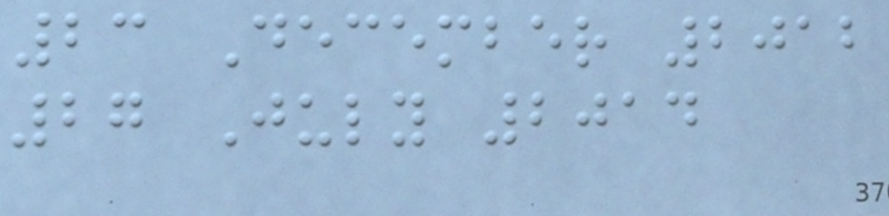23 December 2012
27 July 2014
